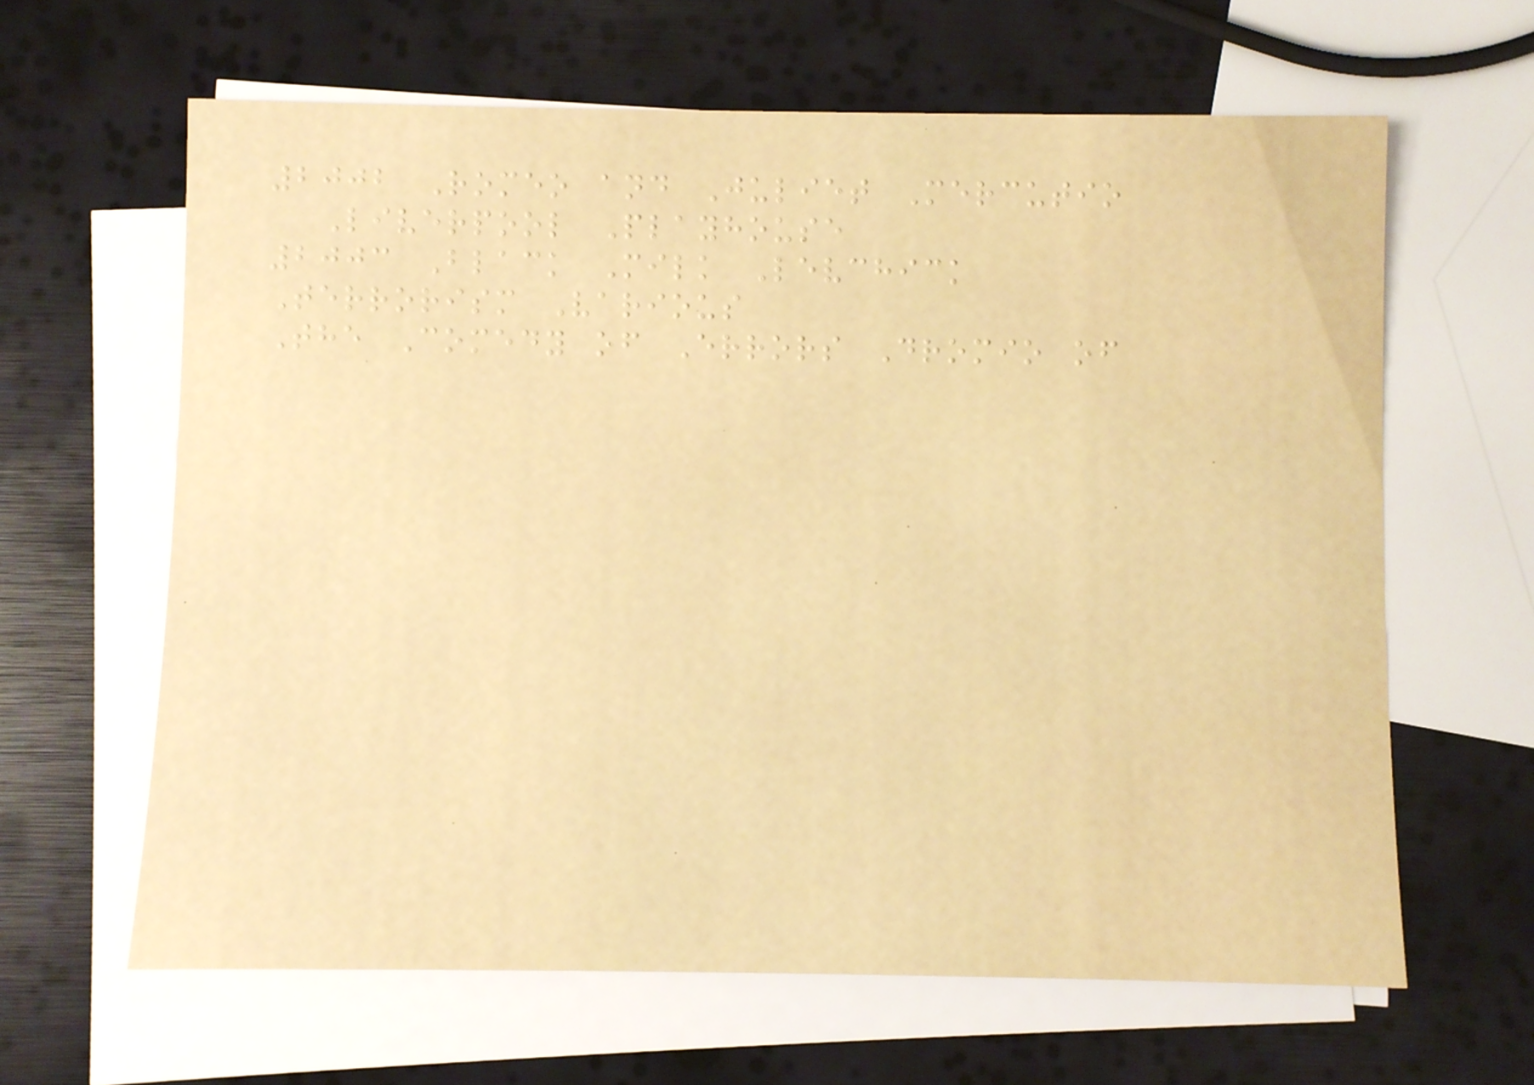2002 Romeo and Juliet Mercutio
Liverpool Playhouse
2003 Black Milk Levchick
Terrorism Various
The Comedy of Errors Dromio of
